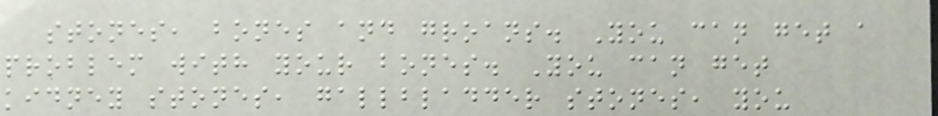stones, bones and groans. You can get a
problem with your bones. You can get
kidney stones, gallbladder stones, you
